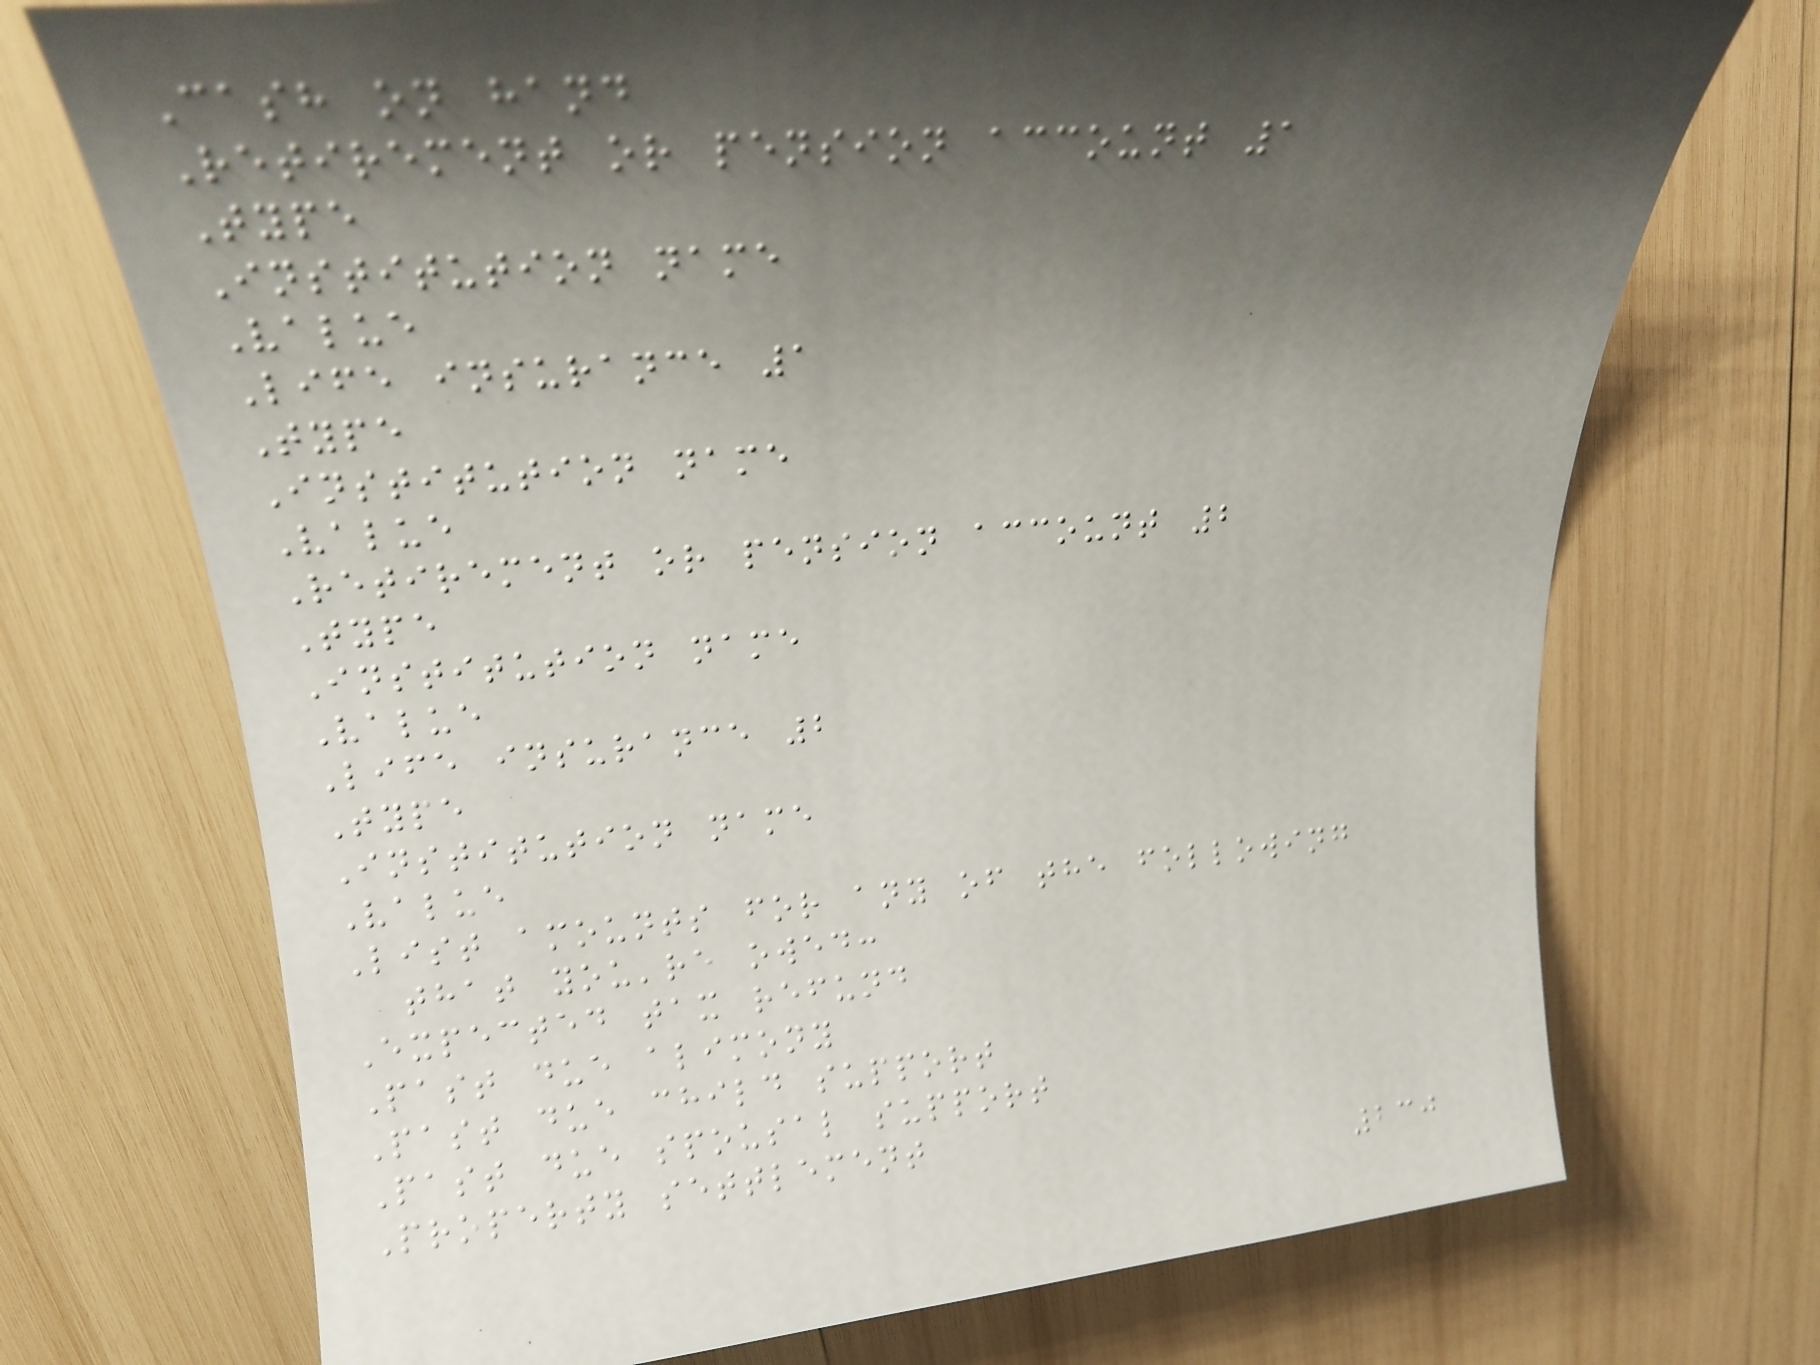Cash on hand
Retirement or pension account 1
Type
Institution name
Value
Life insurance 1
Type
Institution name
Value
Retirement or pension account 2
Type
Institution name
Value
Life insurance 2
Type
Institution name
Value
List amounts for any of the following
that you're owed:
Expected tax refund
Past due alimony
Past due child support
Past due spousal support
Property settlement
230
